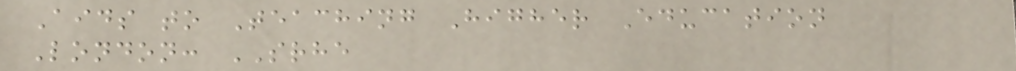Aids to Teaching Higher Education
London: SRHE
